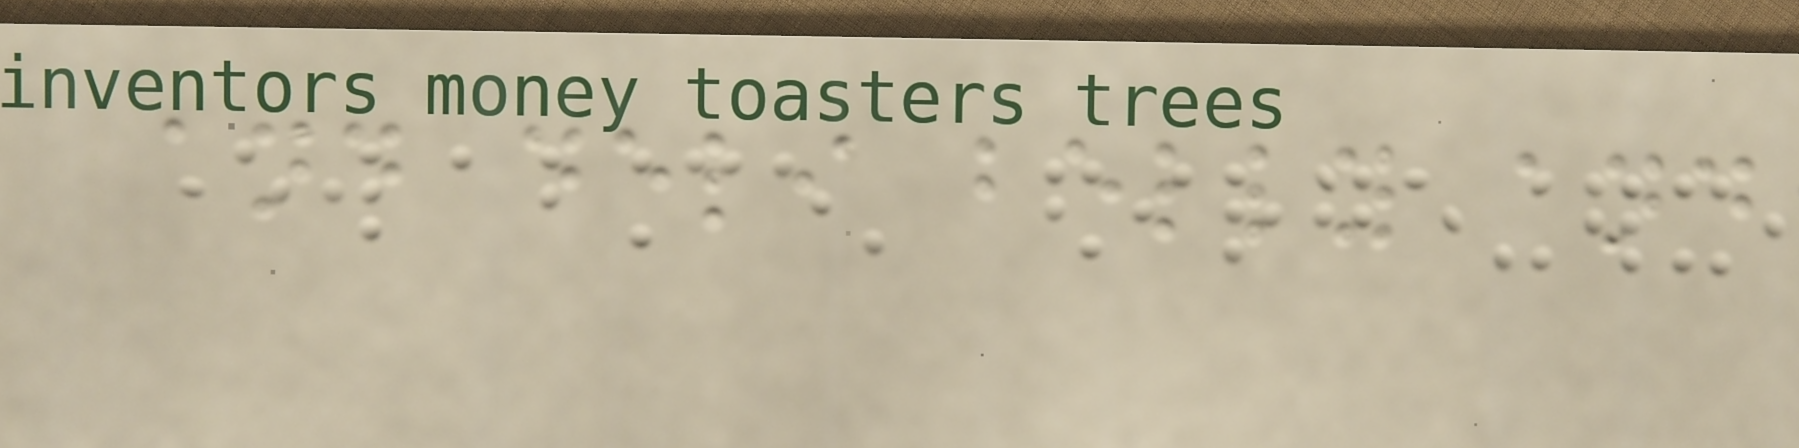and deli belly and
